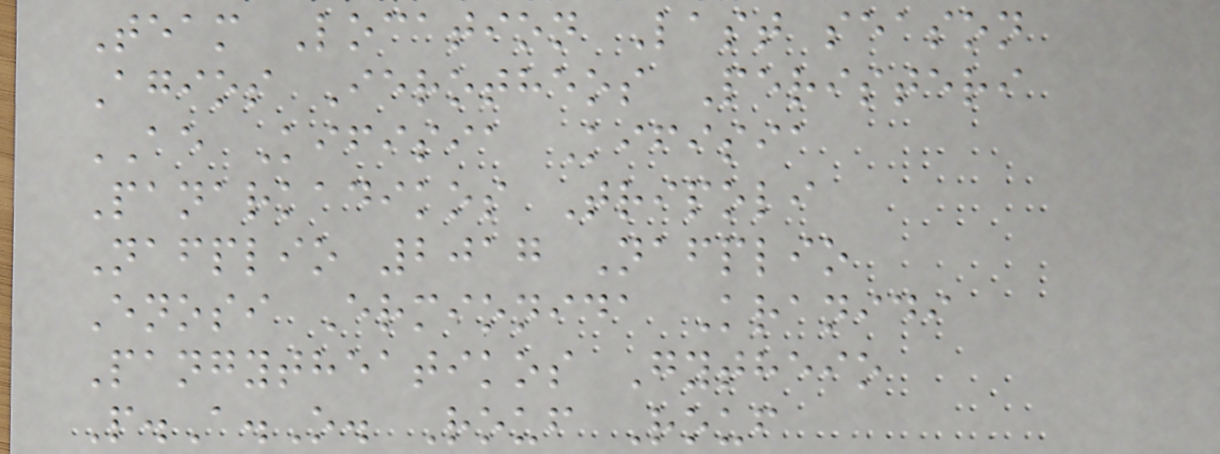Team Location Last season
Agios Ierotheos Peristeri
AE Kifisia Kifisia
Panarkadikos Tripoli
Nafplio 2017 Nafplio
Enosi Ermionida Kranidi
Pangytheatikos Gytheio
P.A.O. Rouf Rouf
